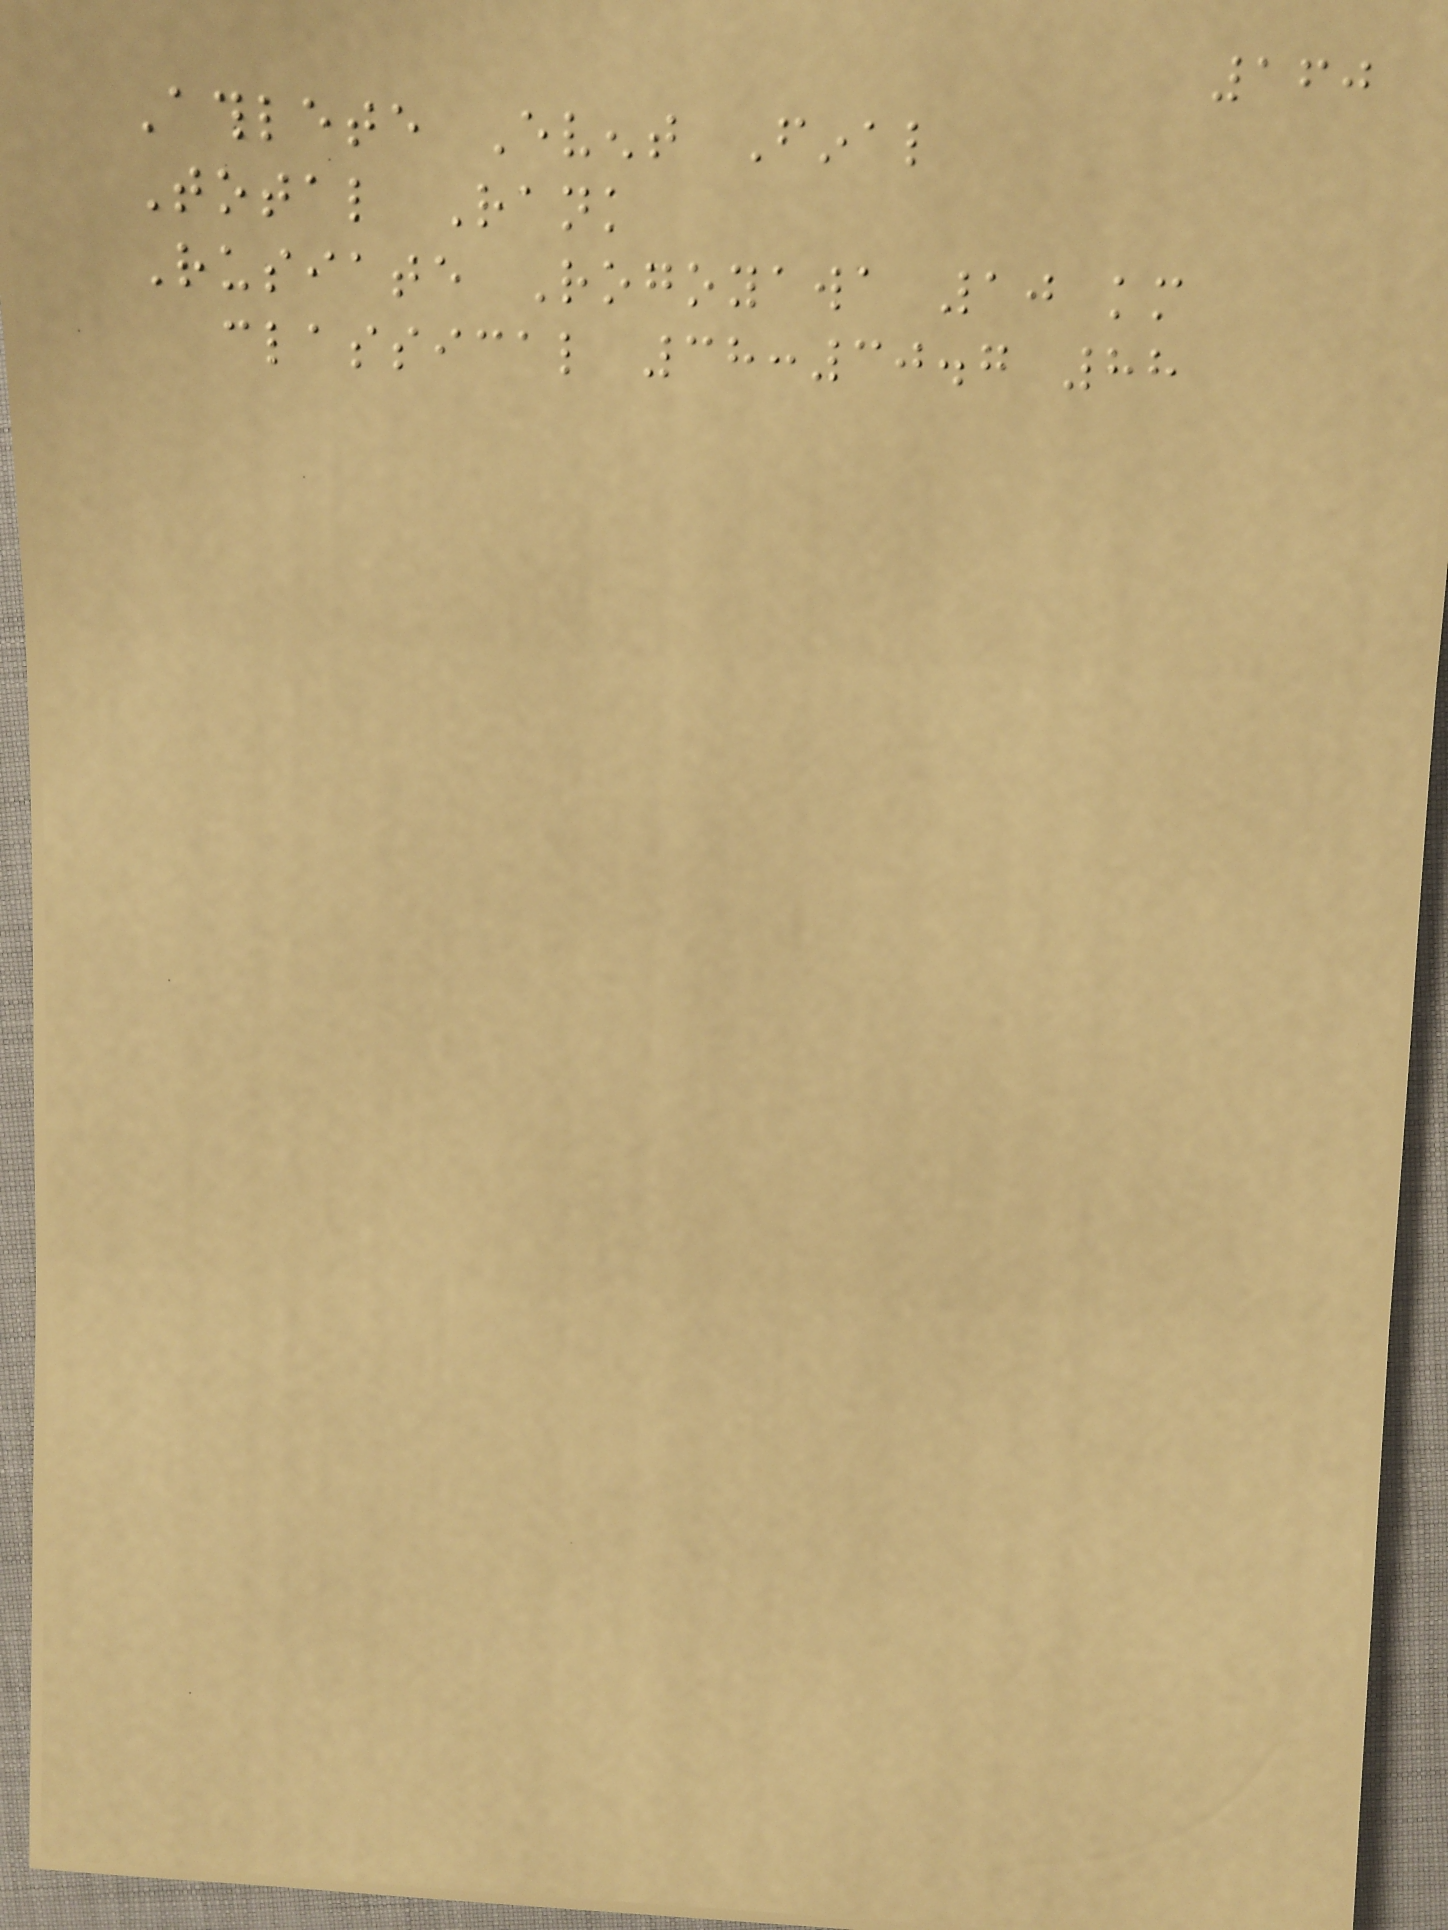160
Athlete Event Final
Total Rank
Rusiate Rogoyawa 10 km
classical 38:30.7 88
